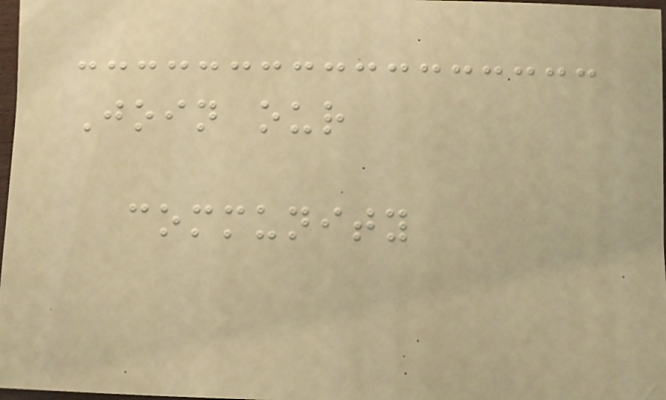Join our
community
